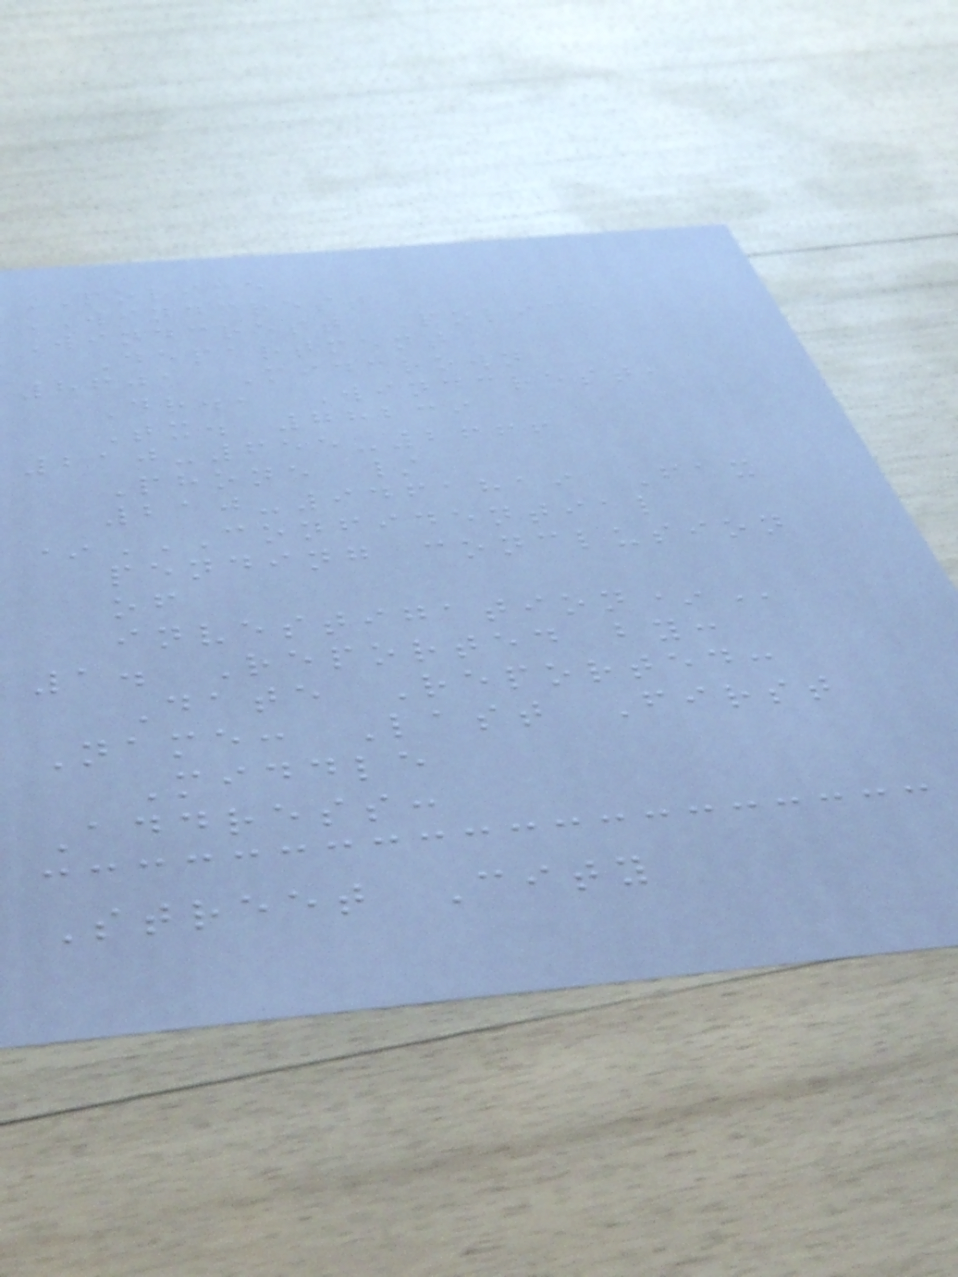POLICE
WINDCREST
Windcrest Police
Department
8601 Midcrown
Dr., Windcrest,
Tx. 78239
210-655-2666
Phone /
210-9461819 Fax
*CONFIDENTIAL
PENDING CONCLUSION
OF
INVESTIGATION*
1. Reported by:
Date Reported:
Name: Last First
Middle
Address:
Street City
